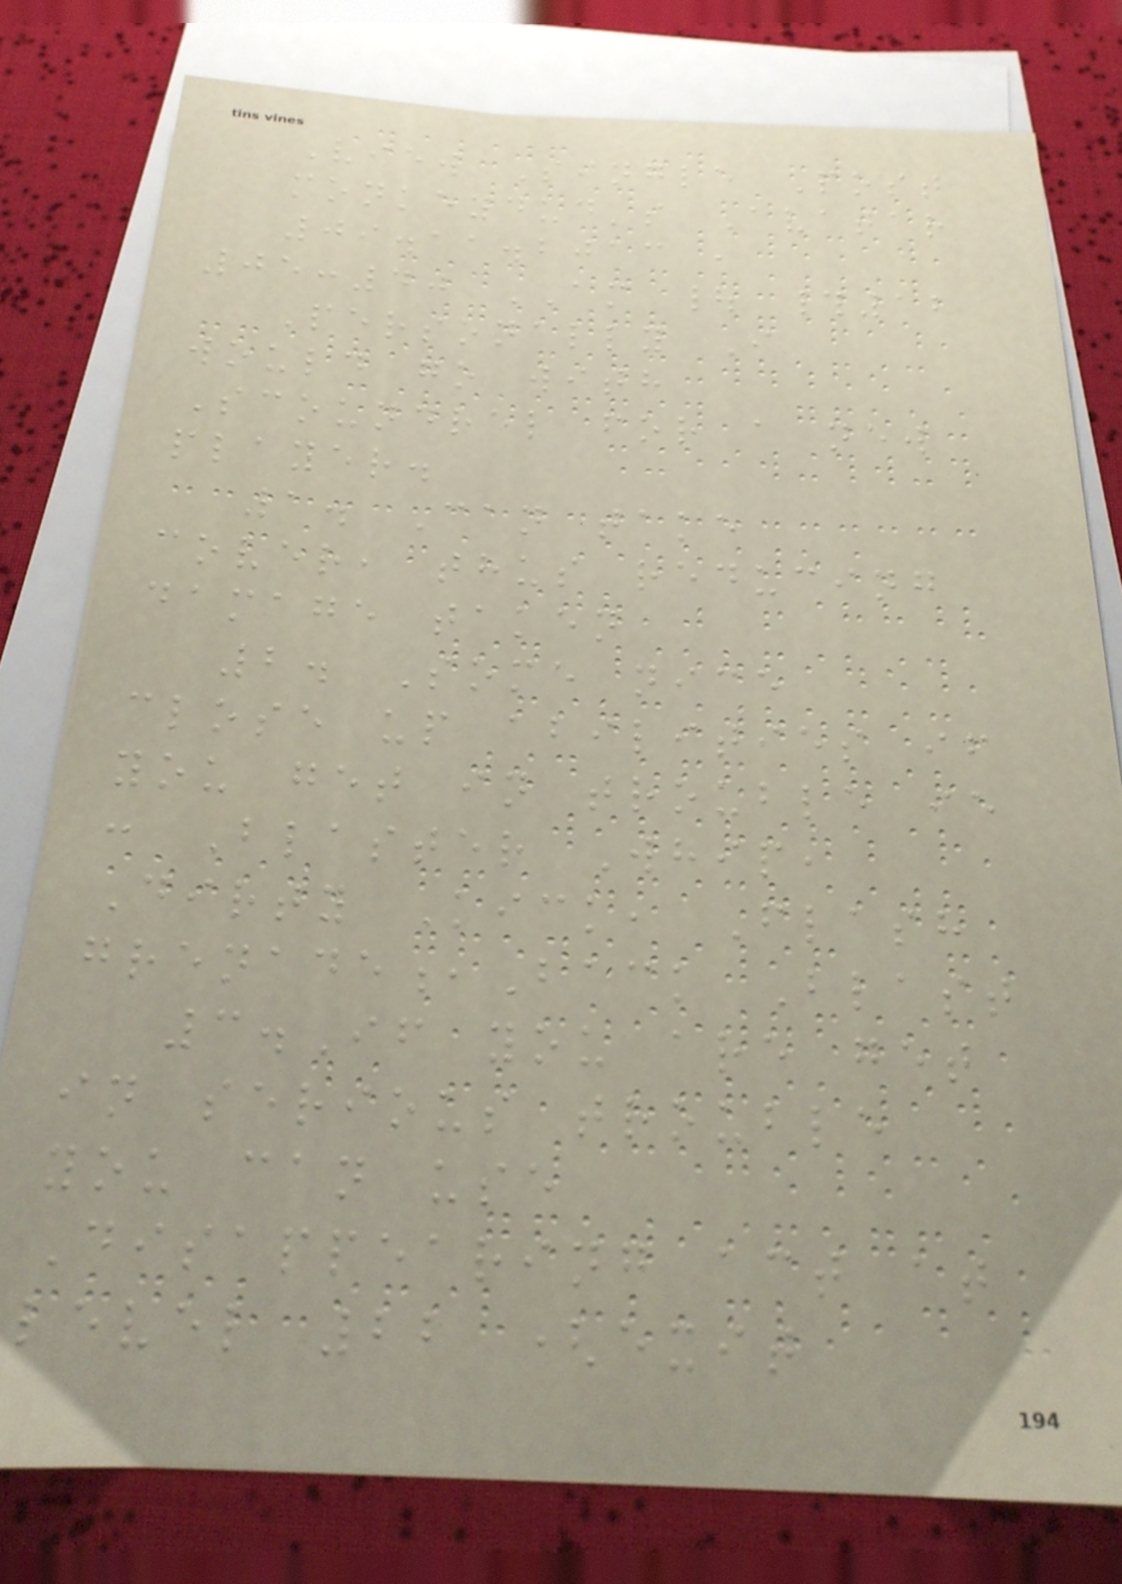View Single Post
monkeydud's Avatar
09.11.2013 ,
05:40 AM | #12
Personally I
would go with
Scoundrel for a new
player.
1. Can take
cover, thus reducing
damage taken
2. Some nice
close up abilities if
you get in trouble ie
: Blaster Whip,
Dirty Kick, Flash
grenade,Back Blast
3.If you are get
in serious trouble
you can use
Disappearing act at
level 22 (exit
